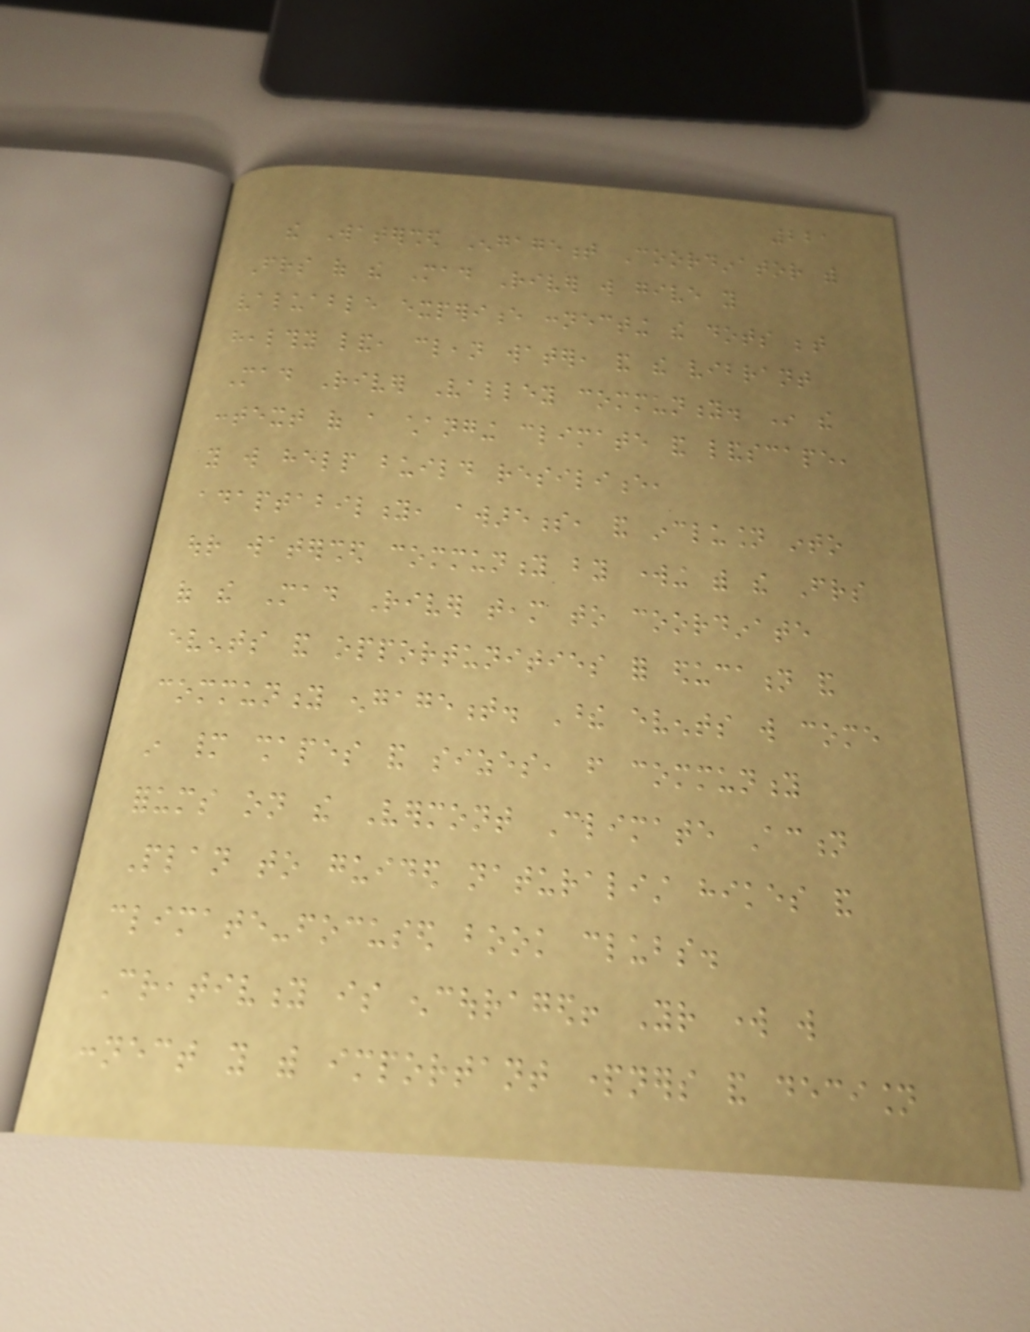221
the Watershed Engagement Coordinator with
Friends of the Mad River will give you
valuable experience connecting the dots between
healthy land, clean water, and the vibrant
Mad River Valley community. In the
context of a changing climate and landscape,
you will help build resilience,
adaptability, awareness, and inclusion into
our watershed community by working with the Friends
of the Mad River team to coordinate
events and opportunities for education and
community engagement. These events will come
in many shapes and sizes, from community
forums on the Vermont Climate Action
Plan to guided naturalist hikes and
climate-focused book clubs.
Creativity is encouraged! Your work will
connect you with important partners and decision
